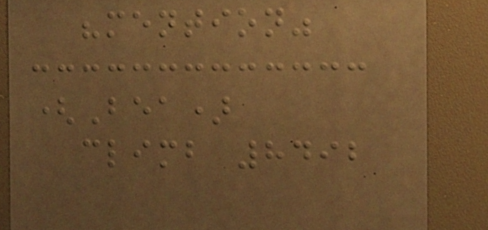"mention"
(Bea)
climb 8492
